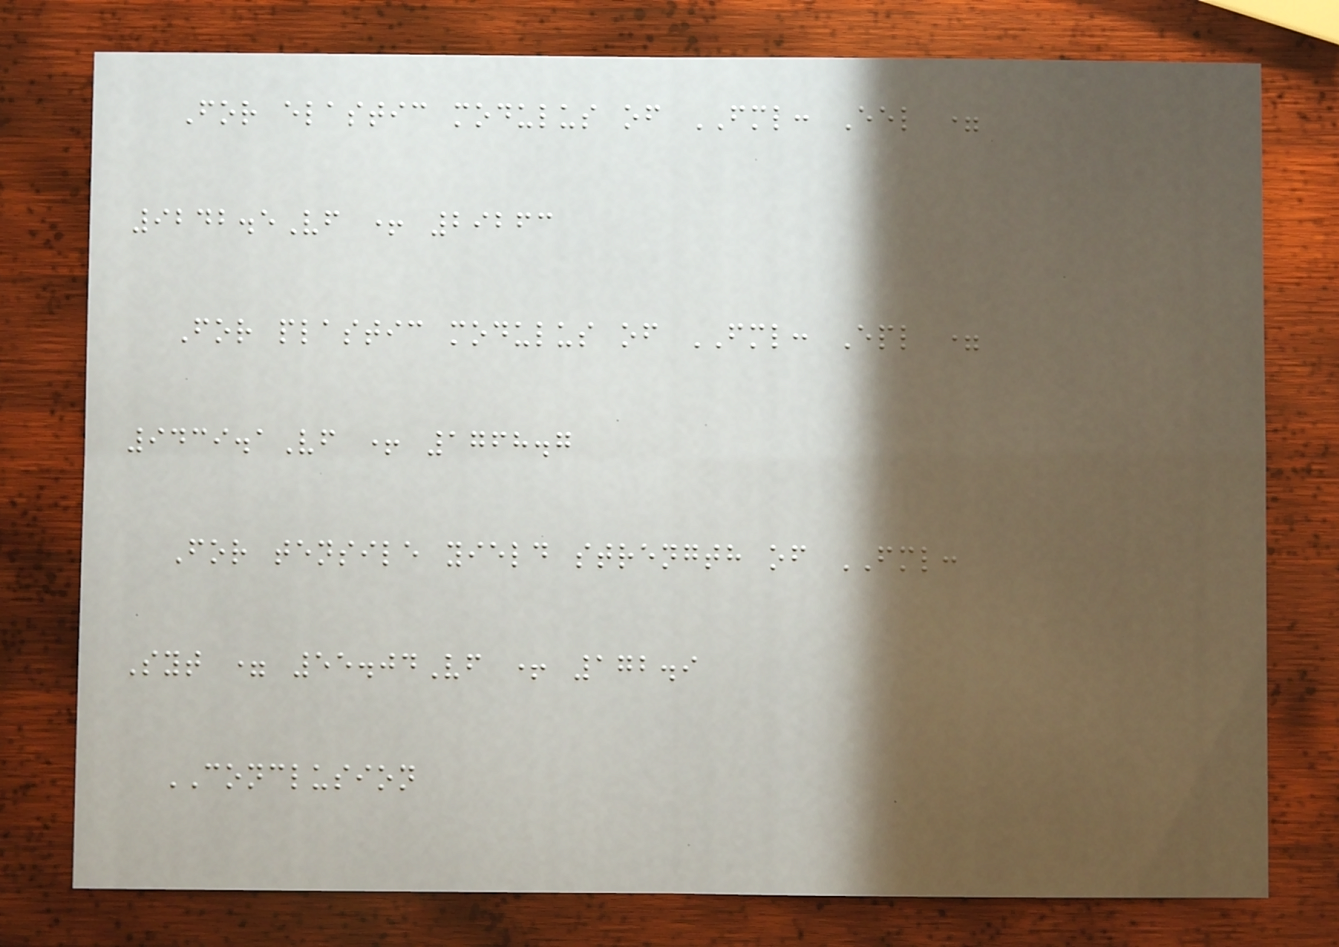For elastic modulus of FML: Eel =
9242.5Vf + 29263
For plastic modulus of FML: Epl =
9439.1Vf + 1768.7
For tensile yield strength of FML:
Syt = 55.04Vf + 172.9
CONCLUSION
